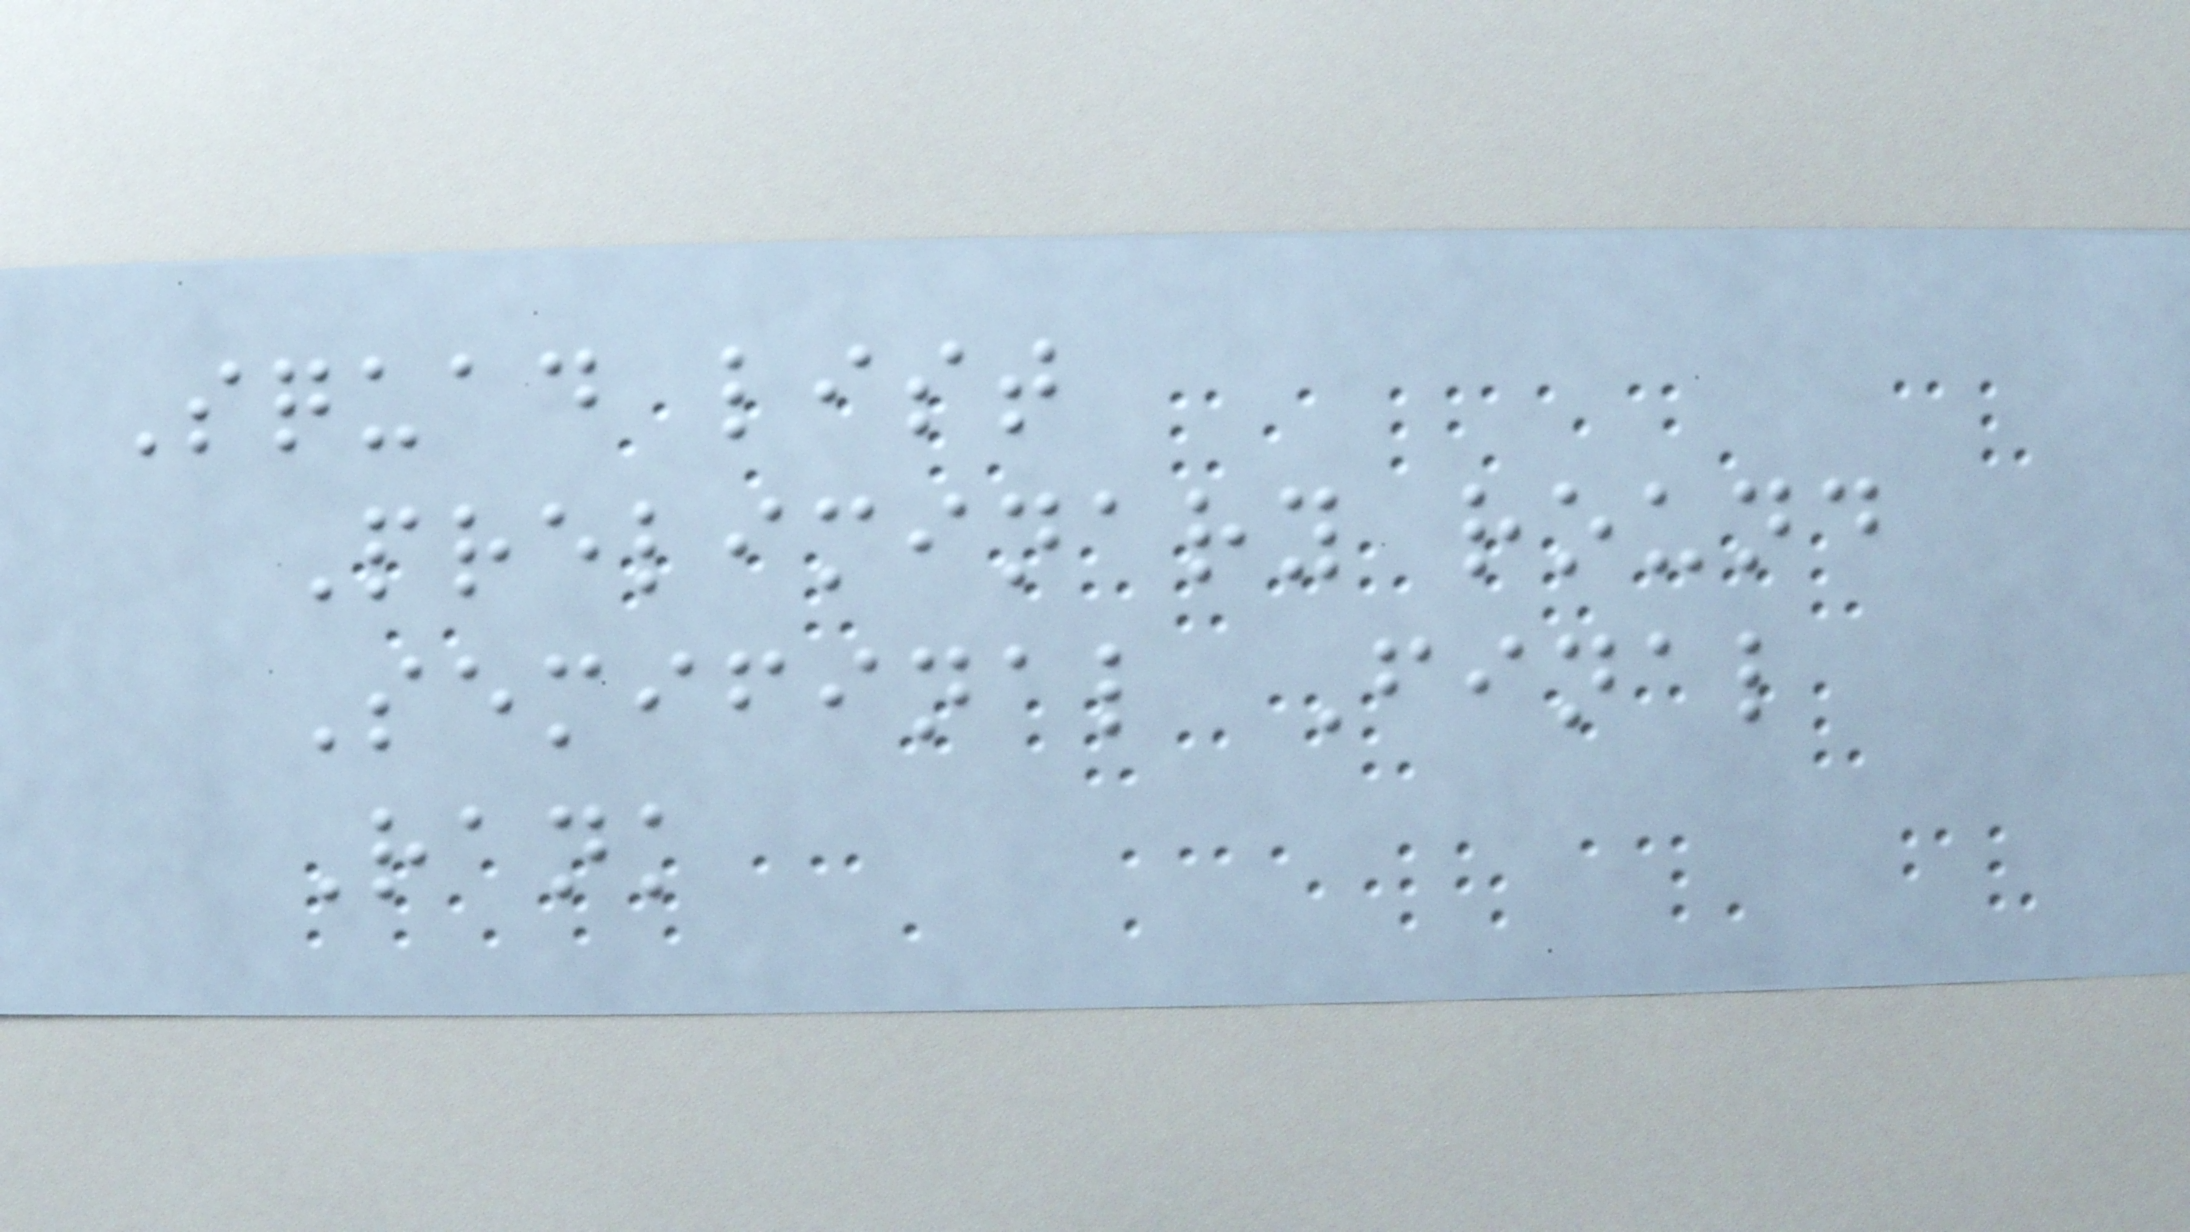Squad list
Preliminary round
Semifinal Final
Rank
